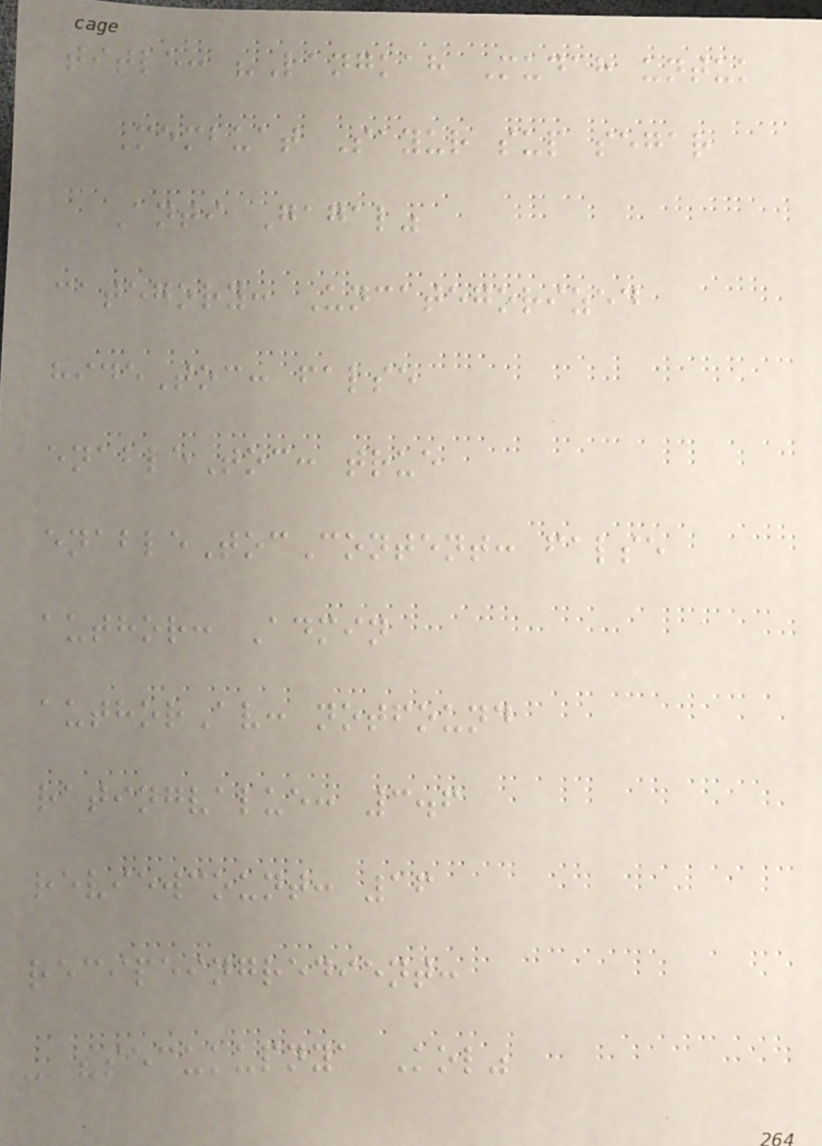title: "Langkah Mudah untuk
Membuat Sayur sup segar
Anti Gagal"
category: Uncategorized
hideToc: false
enableToc: true
enableTocContent: false
author: Admin
authorAv: notfound
ratingvalue: 3.6
reviewcount: 16
recipeingredient:
- "secukupnya Kol"
